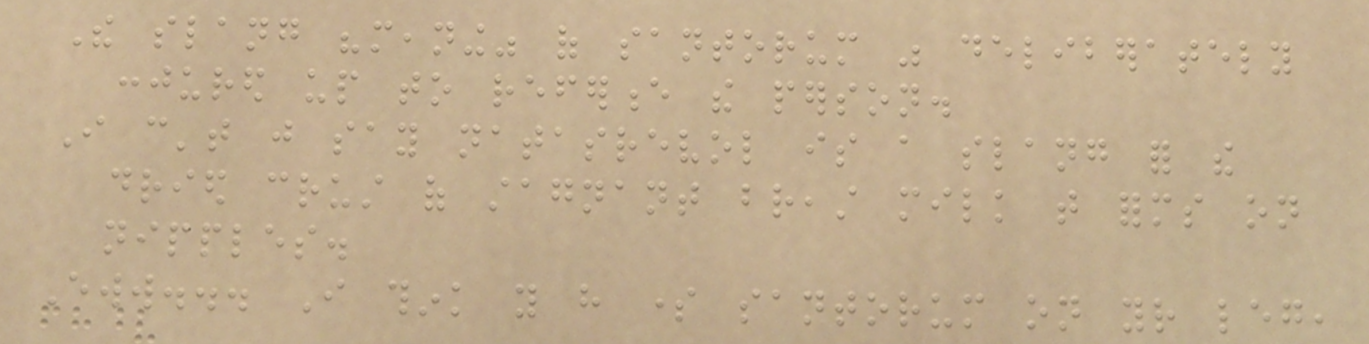The slang "meaning" of santorum was deliberately
conjured up to reference the person.
I can't just say natasrevol is a slang for the
dried crust of stagnant breast milk that forms on
nipples.
Eww... I think you have some santorum on your leg,
